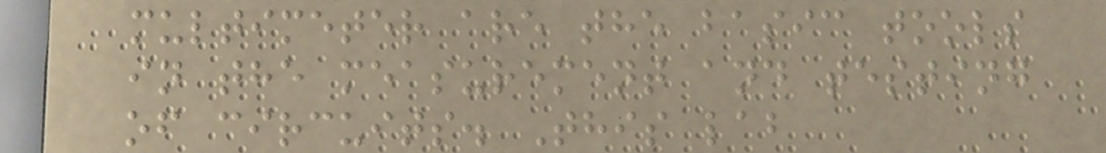multimeter are the basic tools
in the measurement and testing
of circuits. This lab
